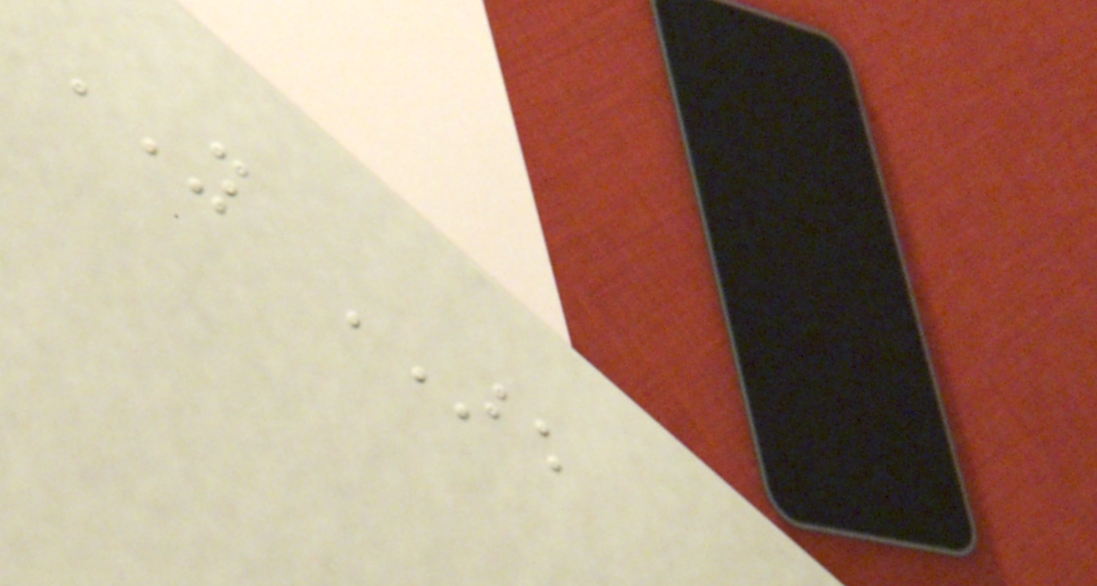YOU ARE
